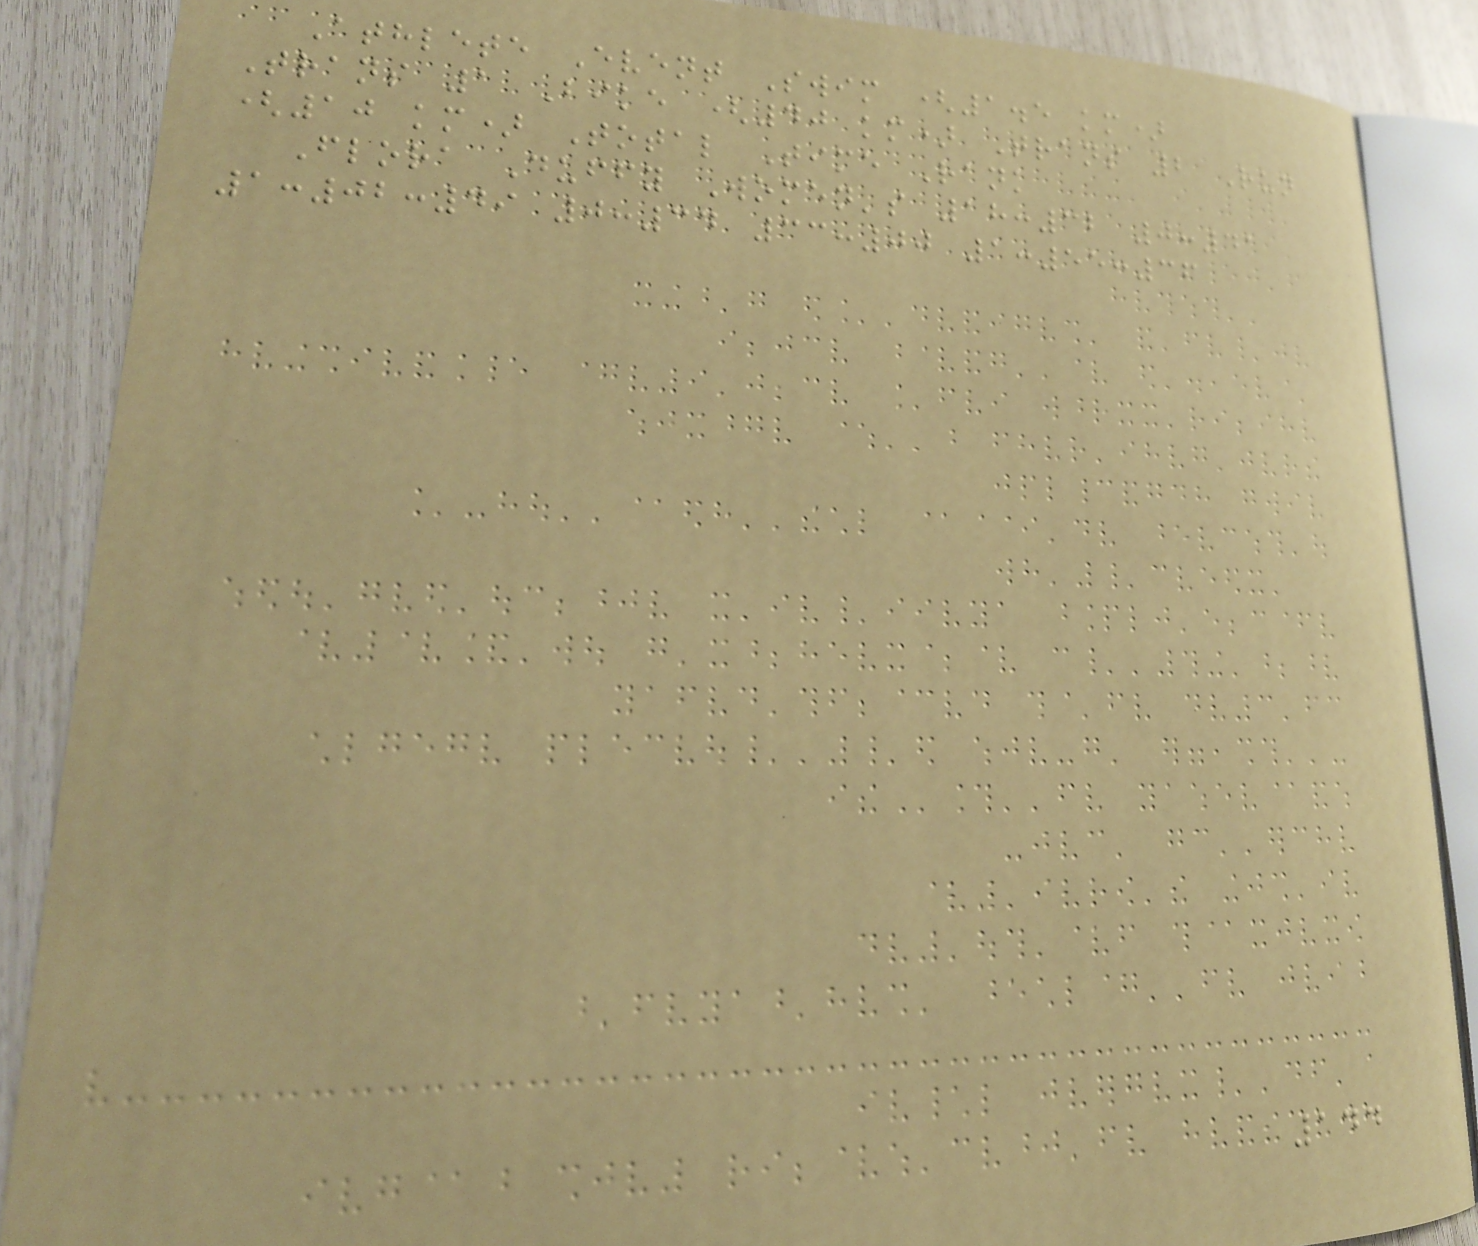Athlete Event Swim (1.5 km)
Trans 1 Bike (40 km) Trans 2 Run
(10 km) Total Time Rank
Flora Duffy Women's 18:32 0:41
1:02:49 0:34 33:00 1:55:36
144
